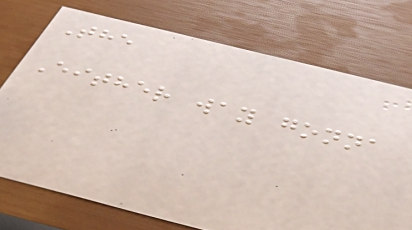The
Either way gonna
